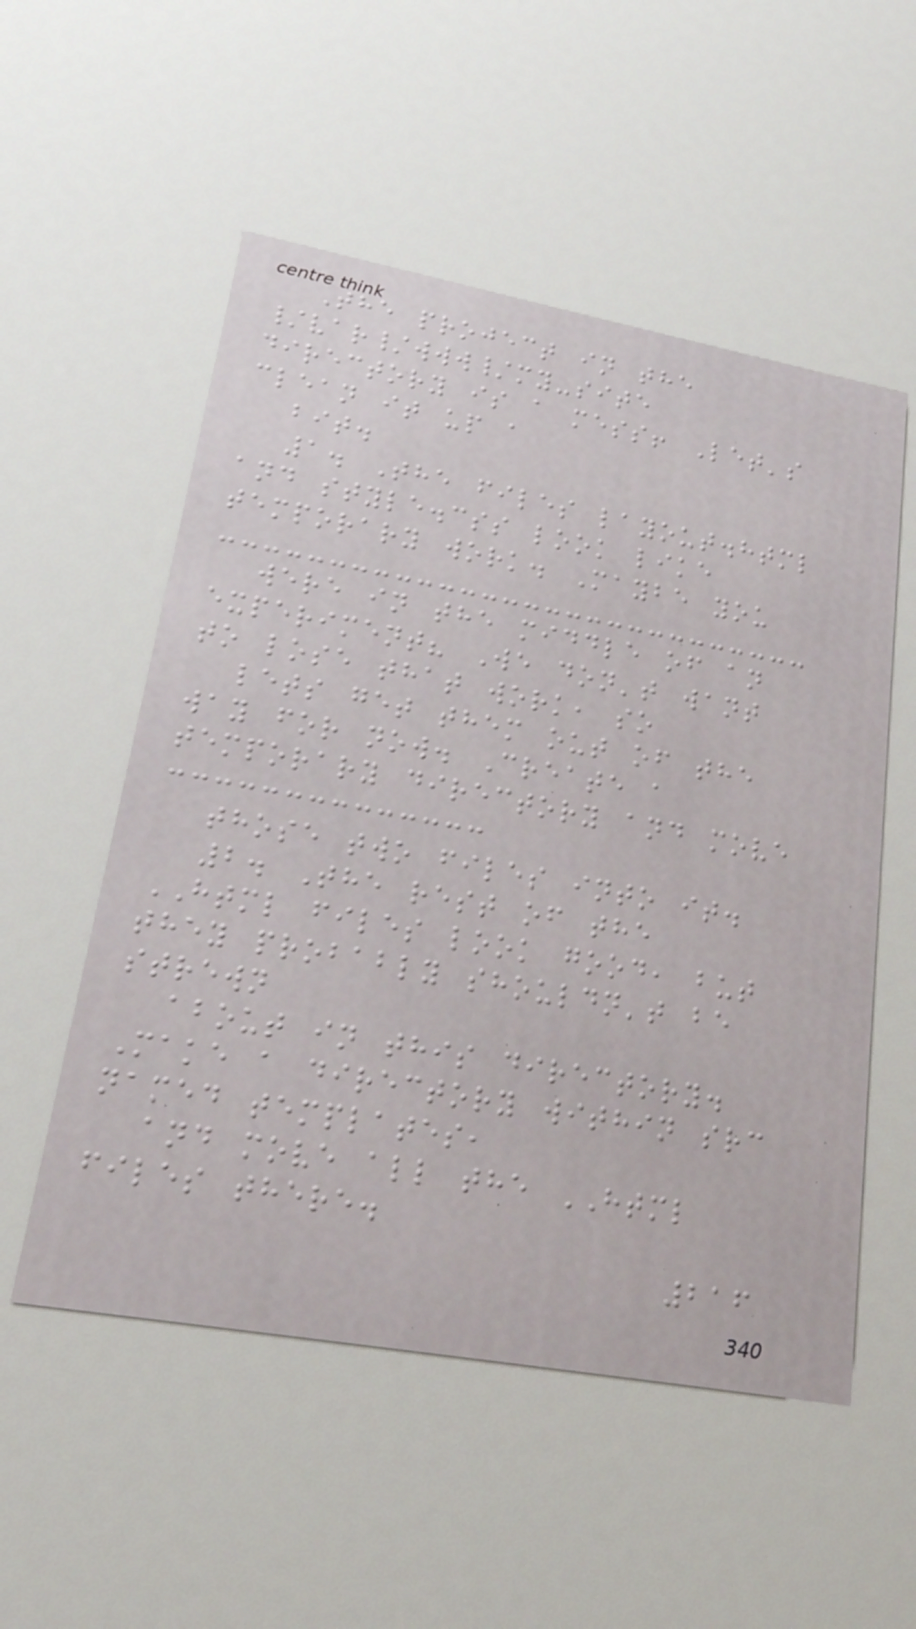The project in the
/var/www/my-site
directory is a mess! Let's
clean it up a
bit.
1. The files layout.html
and style.css look like
temporary work. Maybe you
were in the middle of an
experiment? We don't want
to lose that work, so
lets get them out of the
way for now. Create a
temporary directory and move
those two files into it.
2. The rest of the
HTML files look good, but
they probably shouldn't be
strewn
about in this directory.
Make a directory within src
named templates,
and move all the HTML
files there.
216
